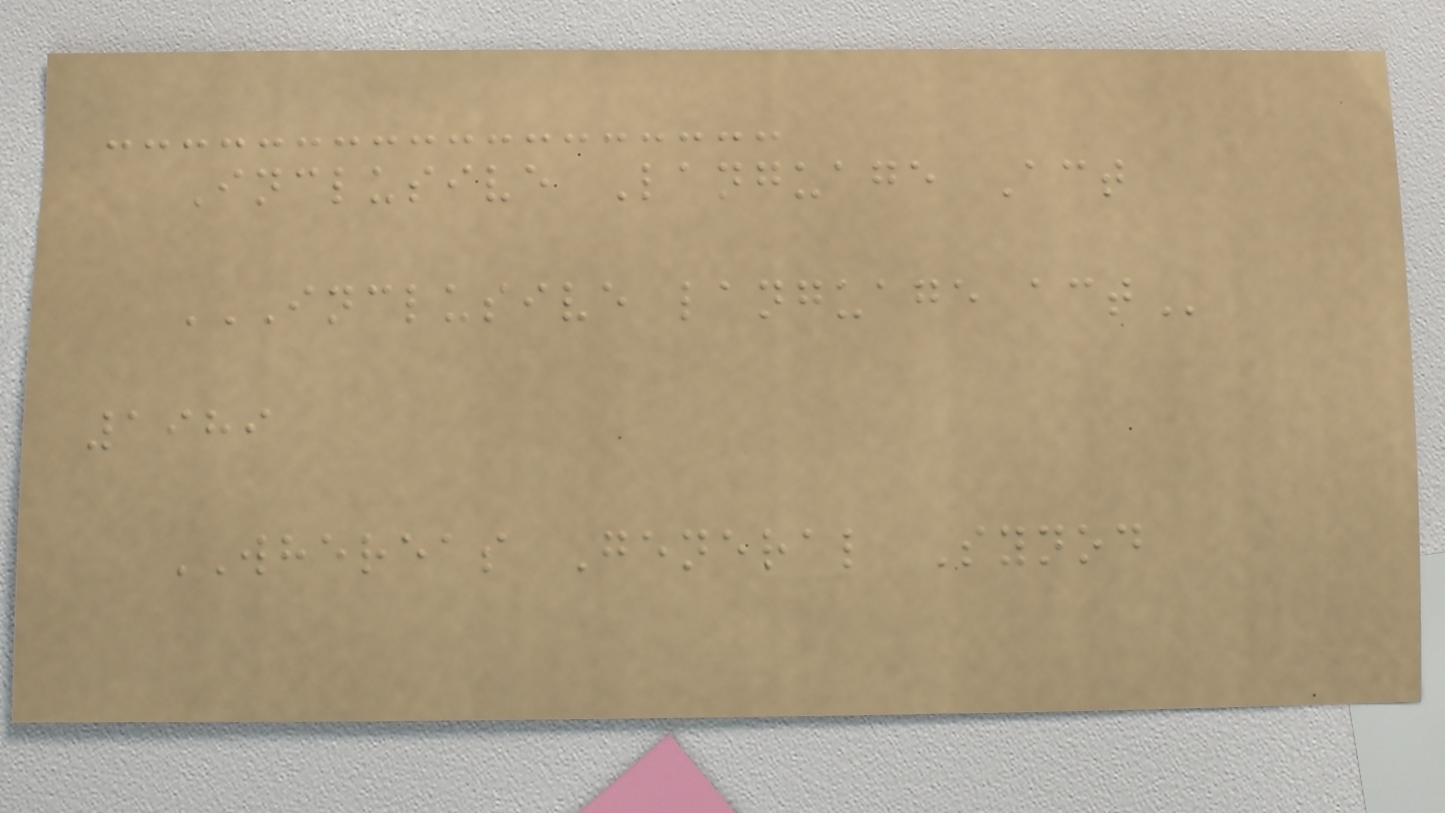Inclusive Language Act
INCLUSIVE LANGUAGE ACT
1989
WHEREAS General Synod
